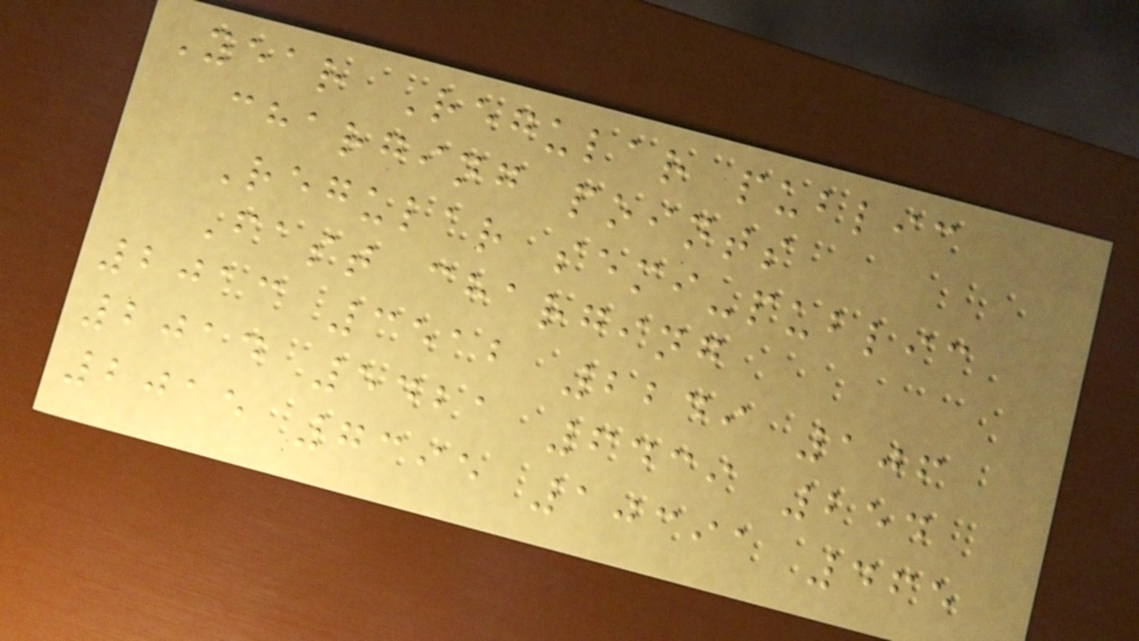Year Regular public
charging points
Regular semi-public
Fast charging
2013 3512 2249 106
2014 5421 6439 254
2015 7395 10391 465
